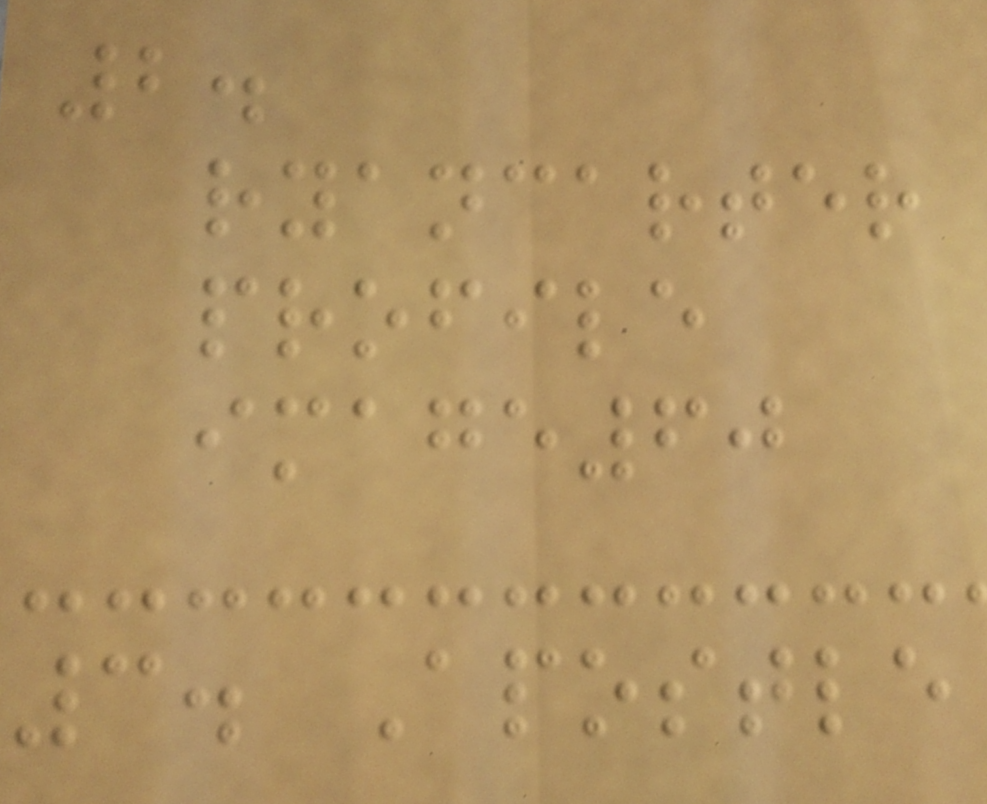2.
ryancarter
profile
image60
3. Apostle
